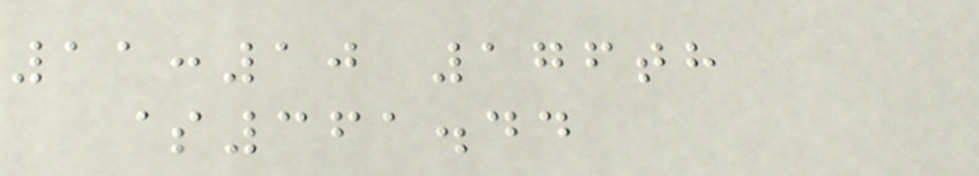11:10 176th
$361.44
